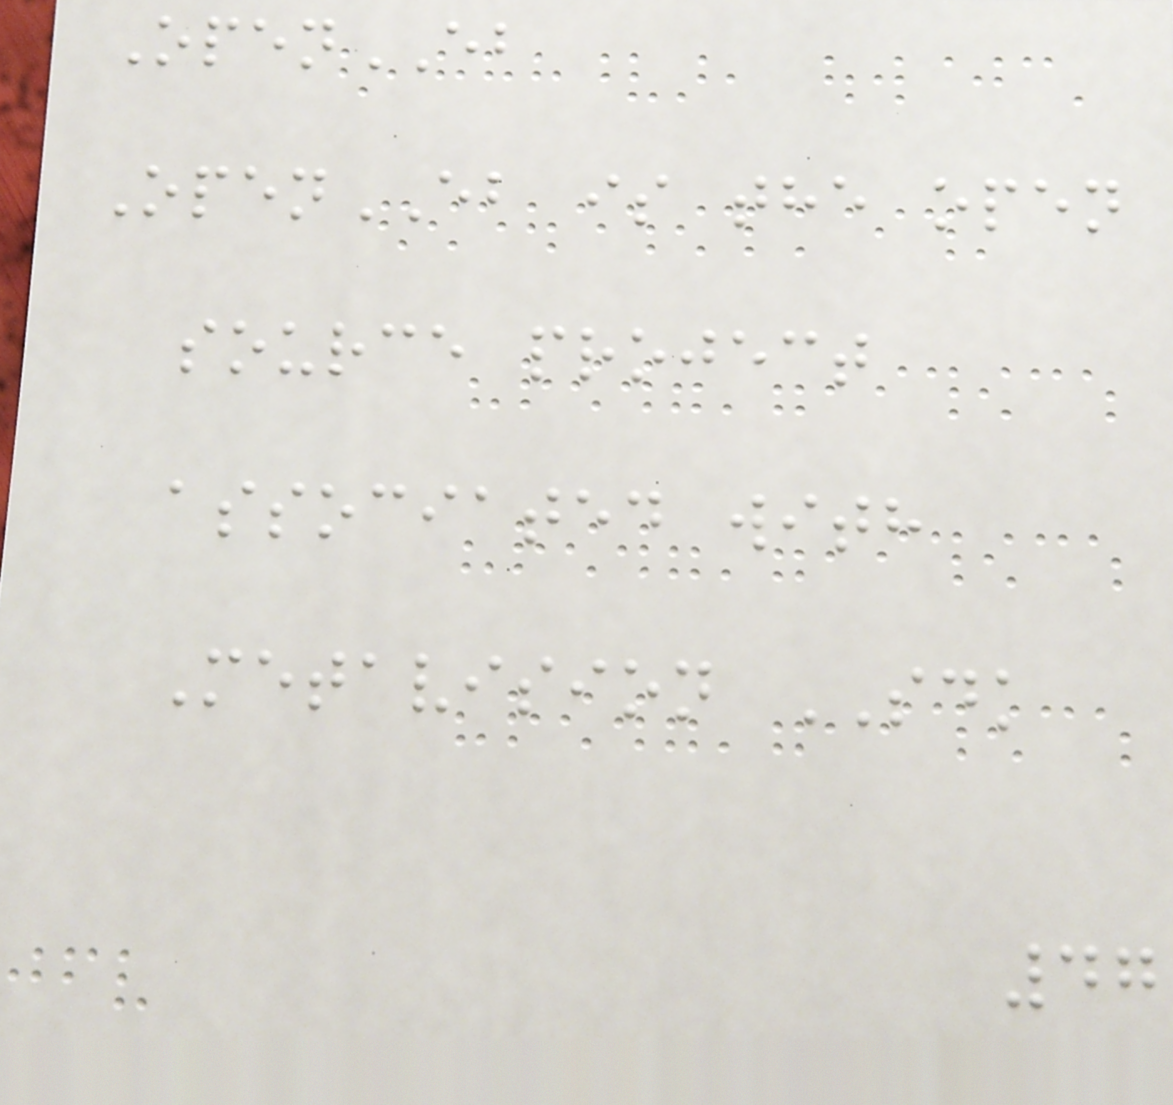OpenEB
OpenEB is the open
source project
associated with
Metavision SDK
47
